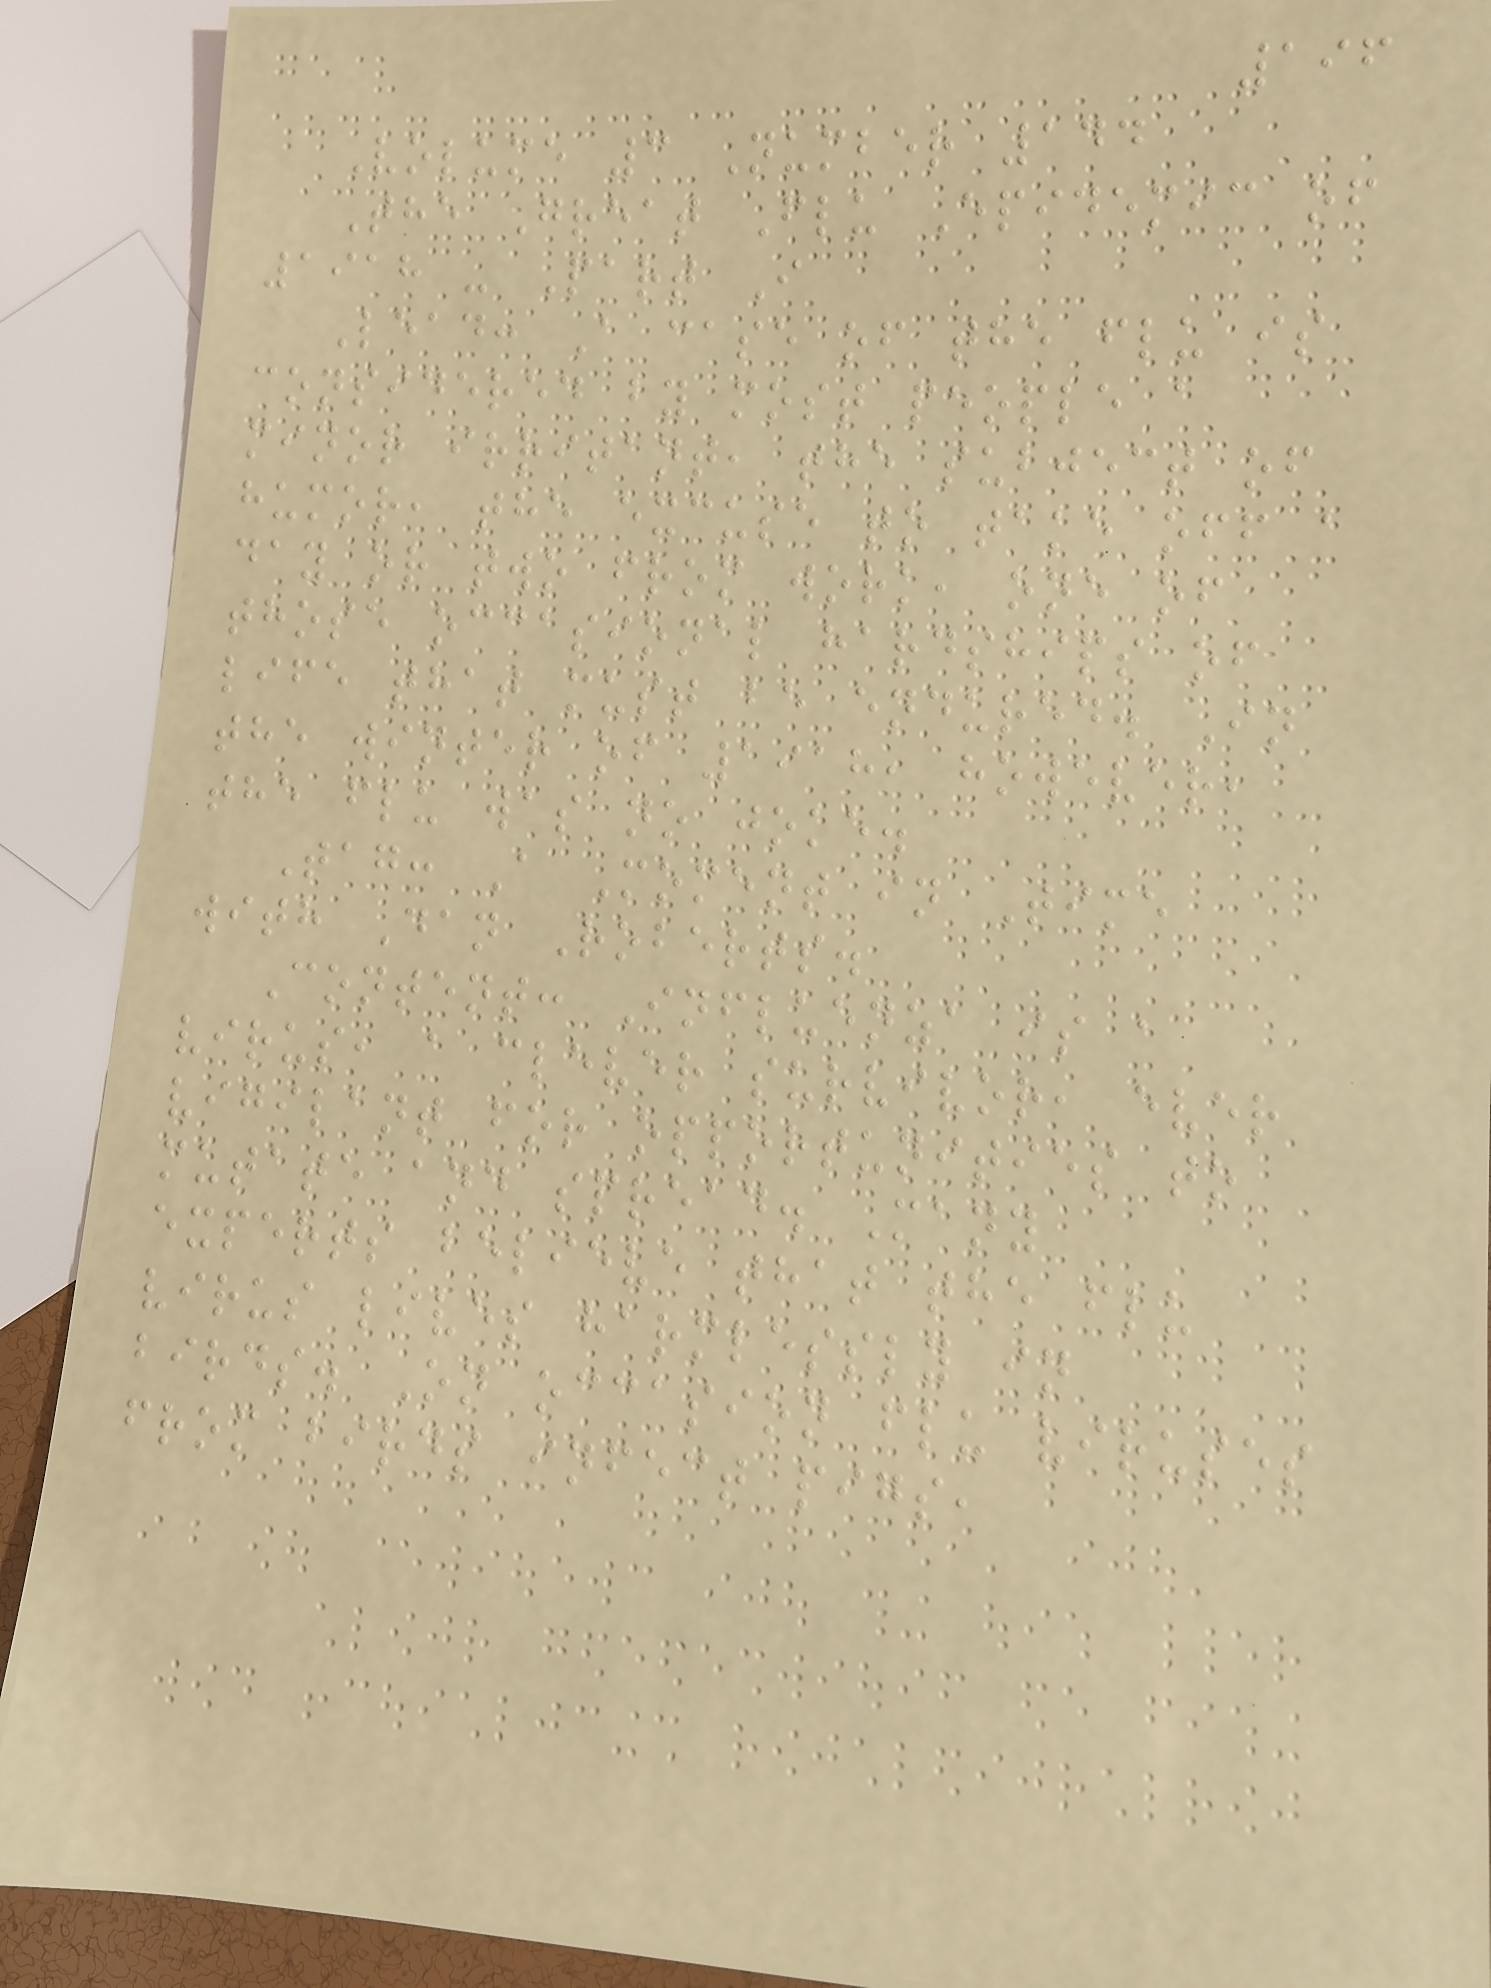196
Volume 3 Number 144
The Great Flu Epidemic of
1918 - Part I
Lead: A case of the flu is
considered by most people a
minor irritant, the subject of
humor, the excuse to take off a
day or two from work, one of
those occasional hardships of
life that must be endured. In
the winter of 1918, however,
the flu was no joke.
Tag: A Moment in Time
with Dan Roberts.
Content: Influenza is a
virus, a clever survivor, ever
vigilant for opportunities to
mutate and spread. Many
experts believe that the flu
virus lives harmlessly in
birds. On occasion flu viruses
from birds infect pigs,
